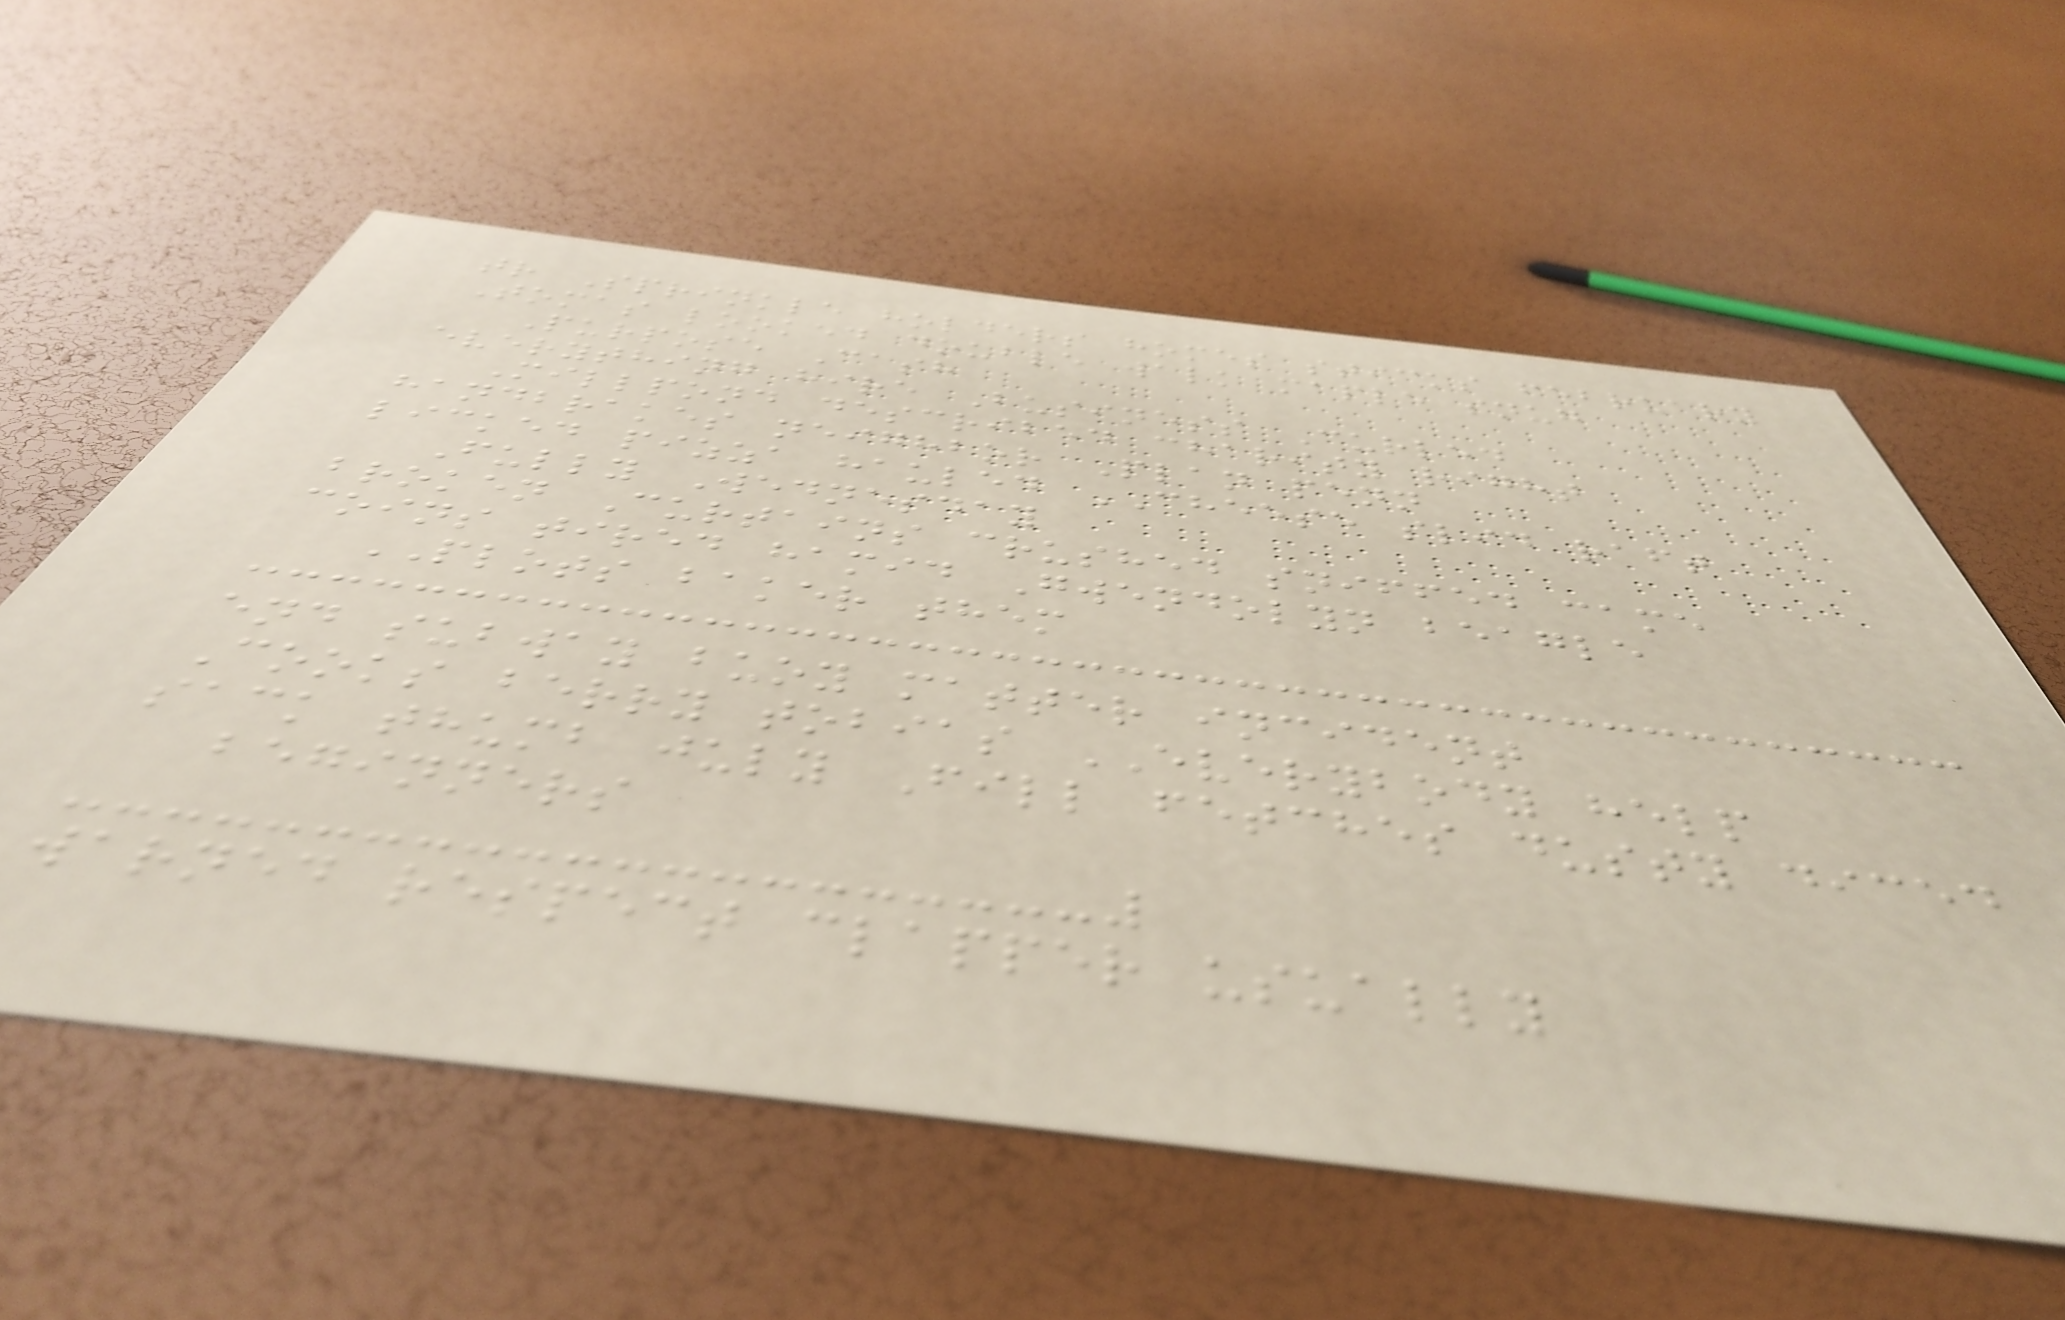tr Sprinkle holders homes sticks february
Tomas looked double walk maple snug
Purpose Cash
everything hire Business Curled
Millpond described charity right
handbrakes neighbor Plan penn
licked pizza hauled CHEESE slid raft
Fully Wednesday
broken Curtains crushed sniffed came
coins tired hamid Gwendolyn beagle
PLOTS baker them
end subway buoy matter incident
Cooks berry tobias EVERYBODY help
sack thumb july Fill fetches dusty diced
beginners
warned respect clapper usually
